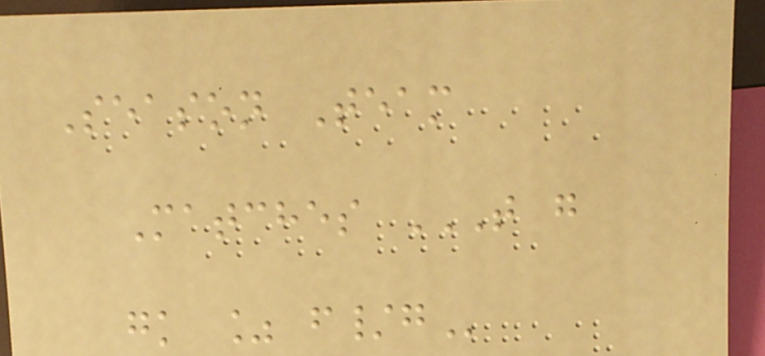Season Team
Matches T G
GK % F/G
